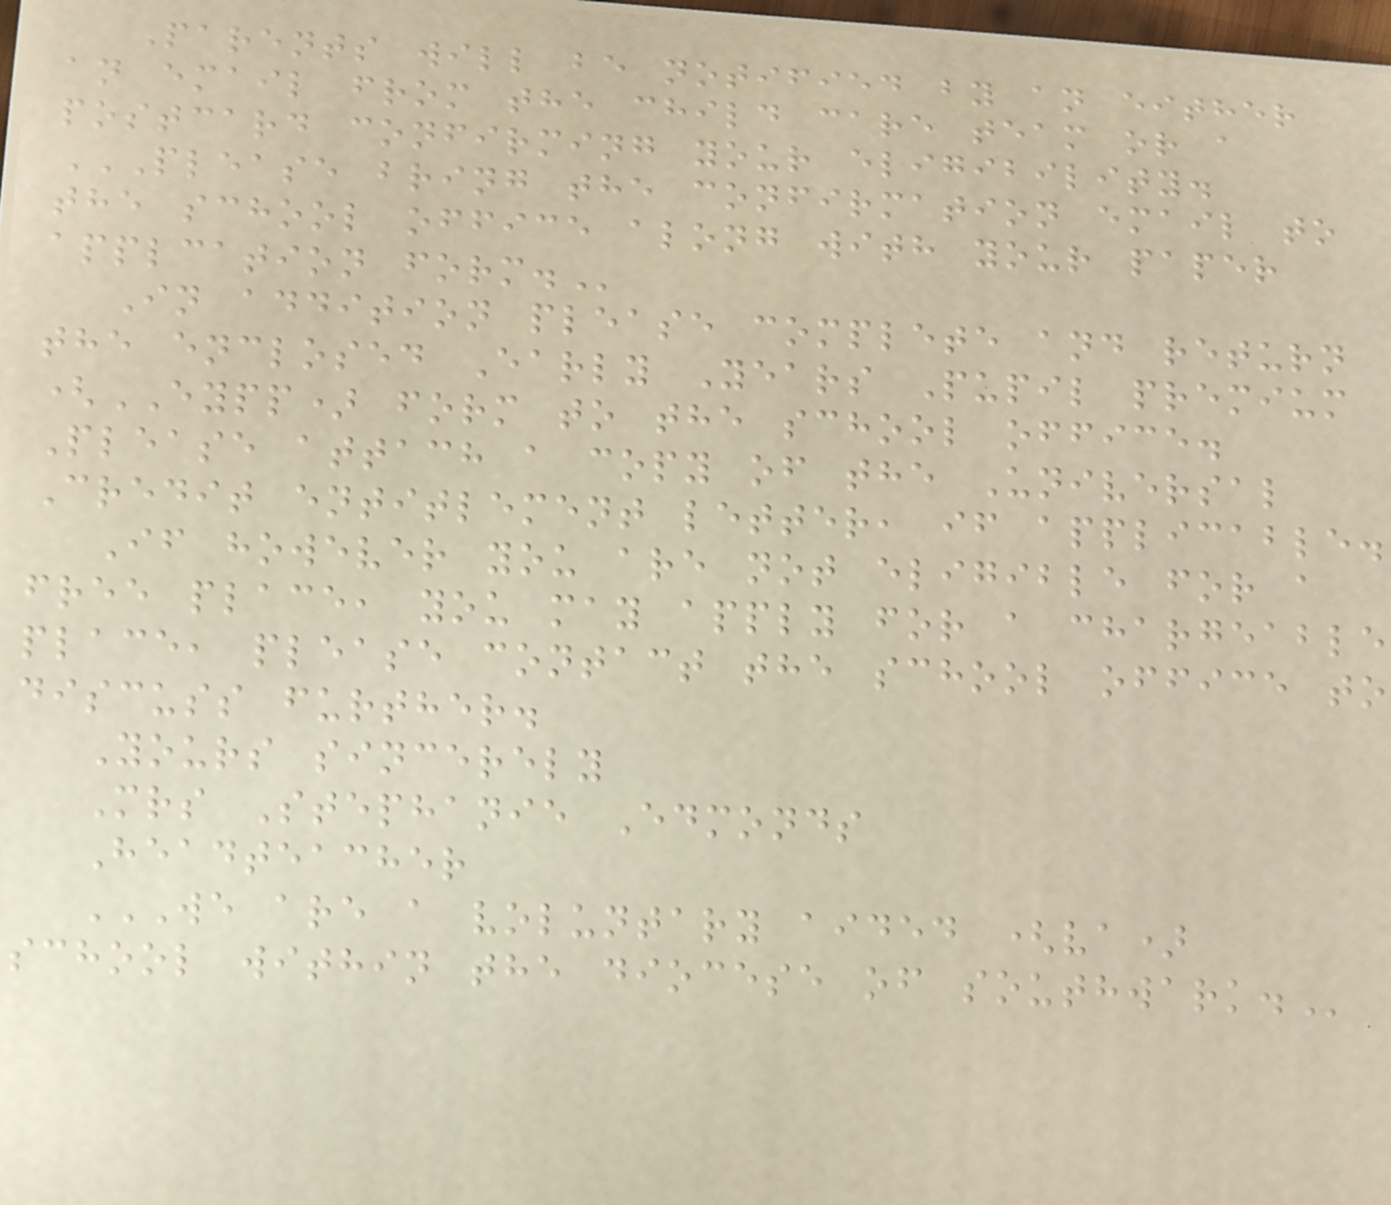Parents will be notified by an either
an email from the child care team or a
postcard confirming your eligibility.
PLEASE BRING THE CONFIRMATION EMAIL TO
THE SCHOOL OFFICE ALONG WITH YOUR PAPER
APPLCATION FORM.
In addition please complete and return
the enclosed Early Years Pupil premium
(EYPP) form to the school office.
Please attach a copy of the Universal
Credit entitlement letter, if applicable.
If however you are not eligible for a
free place, you may apply for a chargeable
place, please contact the school office to
discuss further.
Yours sincerely
Mrs Stephanie Edmonds
Headteacher
WE ARE A VOLUNTARY AIDED (VA)
SCHOOL WITHIN THE DIOCESE OF SOUTHWARK.
